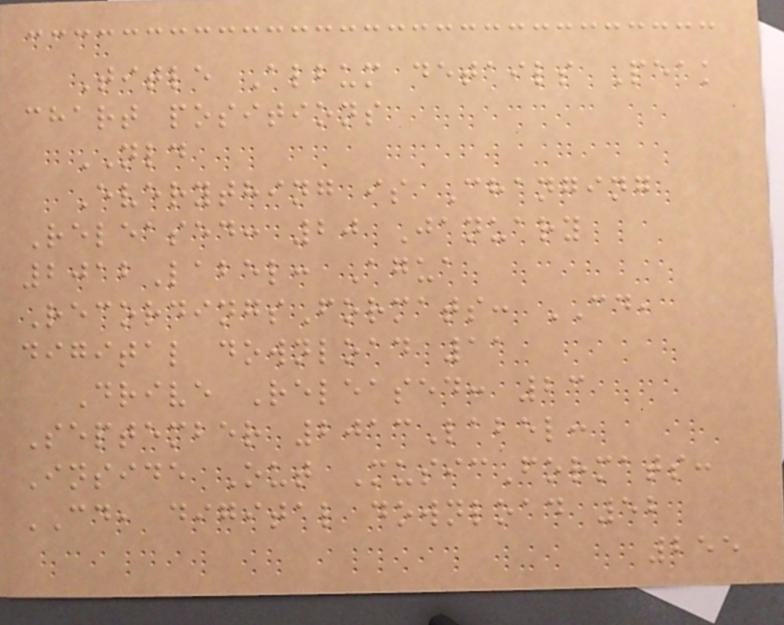Title Album details Peak
chart positions
NLD
Everything is Changing
Released: 20 January
2012Label: Agua
RecordingsFormats: CD,
digital download 11
Drive Released: 23
September 2013Label:
Inside Out MusicFormats:
CD, digital download 52
255
